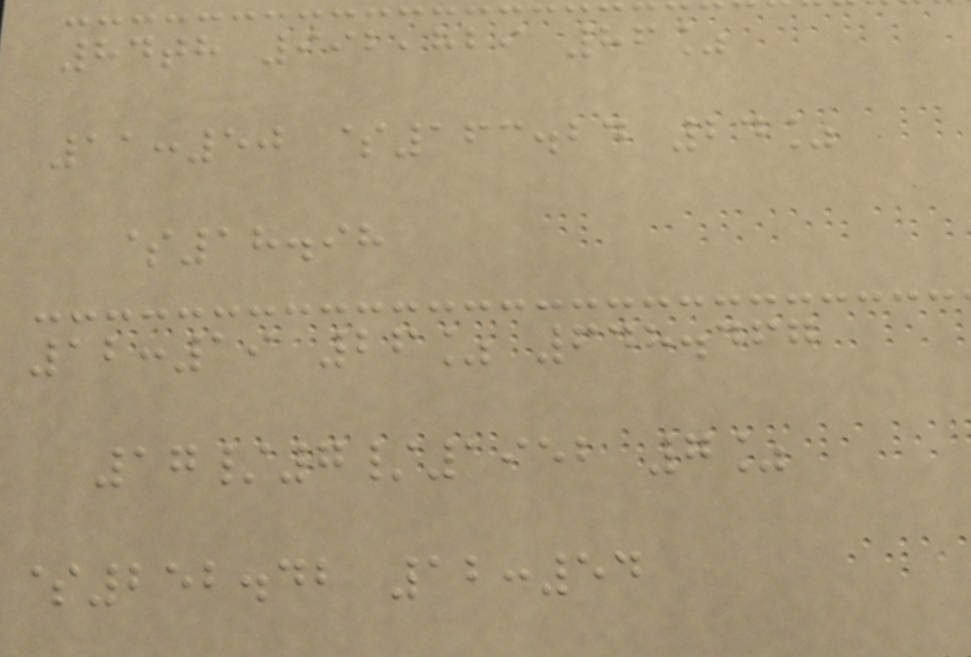84th 992,829 86%
11:50 $163.24 24%
$18.98
12:19 26% 648.467
17/7/1952 7%
$252.42 12:54
